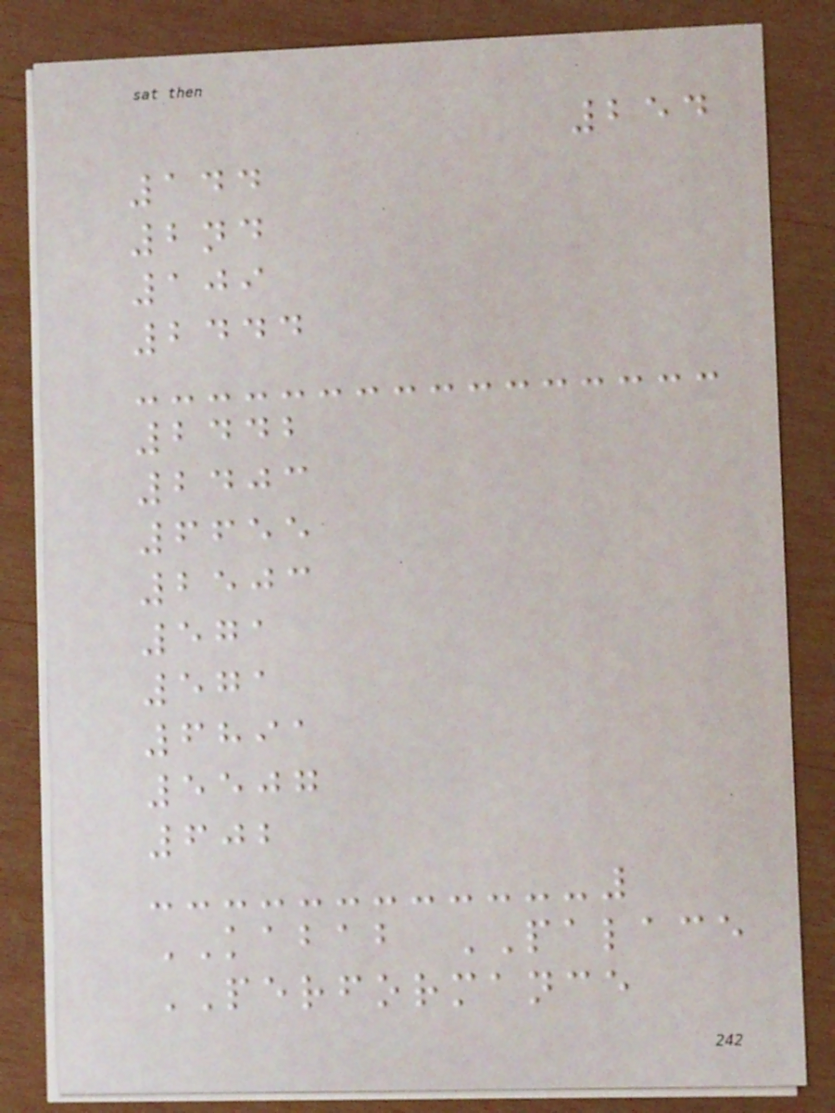254
144
2nd
109
2444
2442
2403
6655
2503
571
571
6891
5507
602
KABAB PALACE
PERFORMANCE
